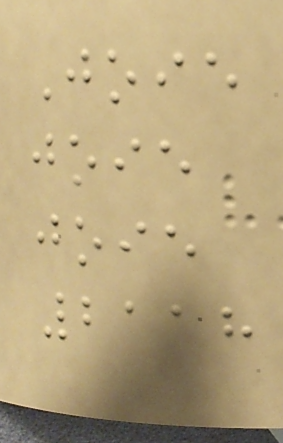Joie
joie
joie
2118
